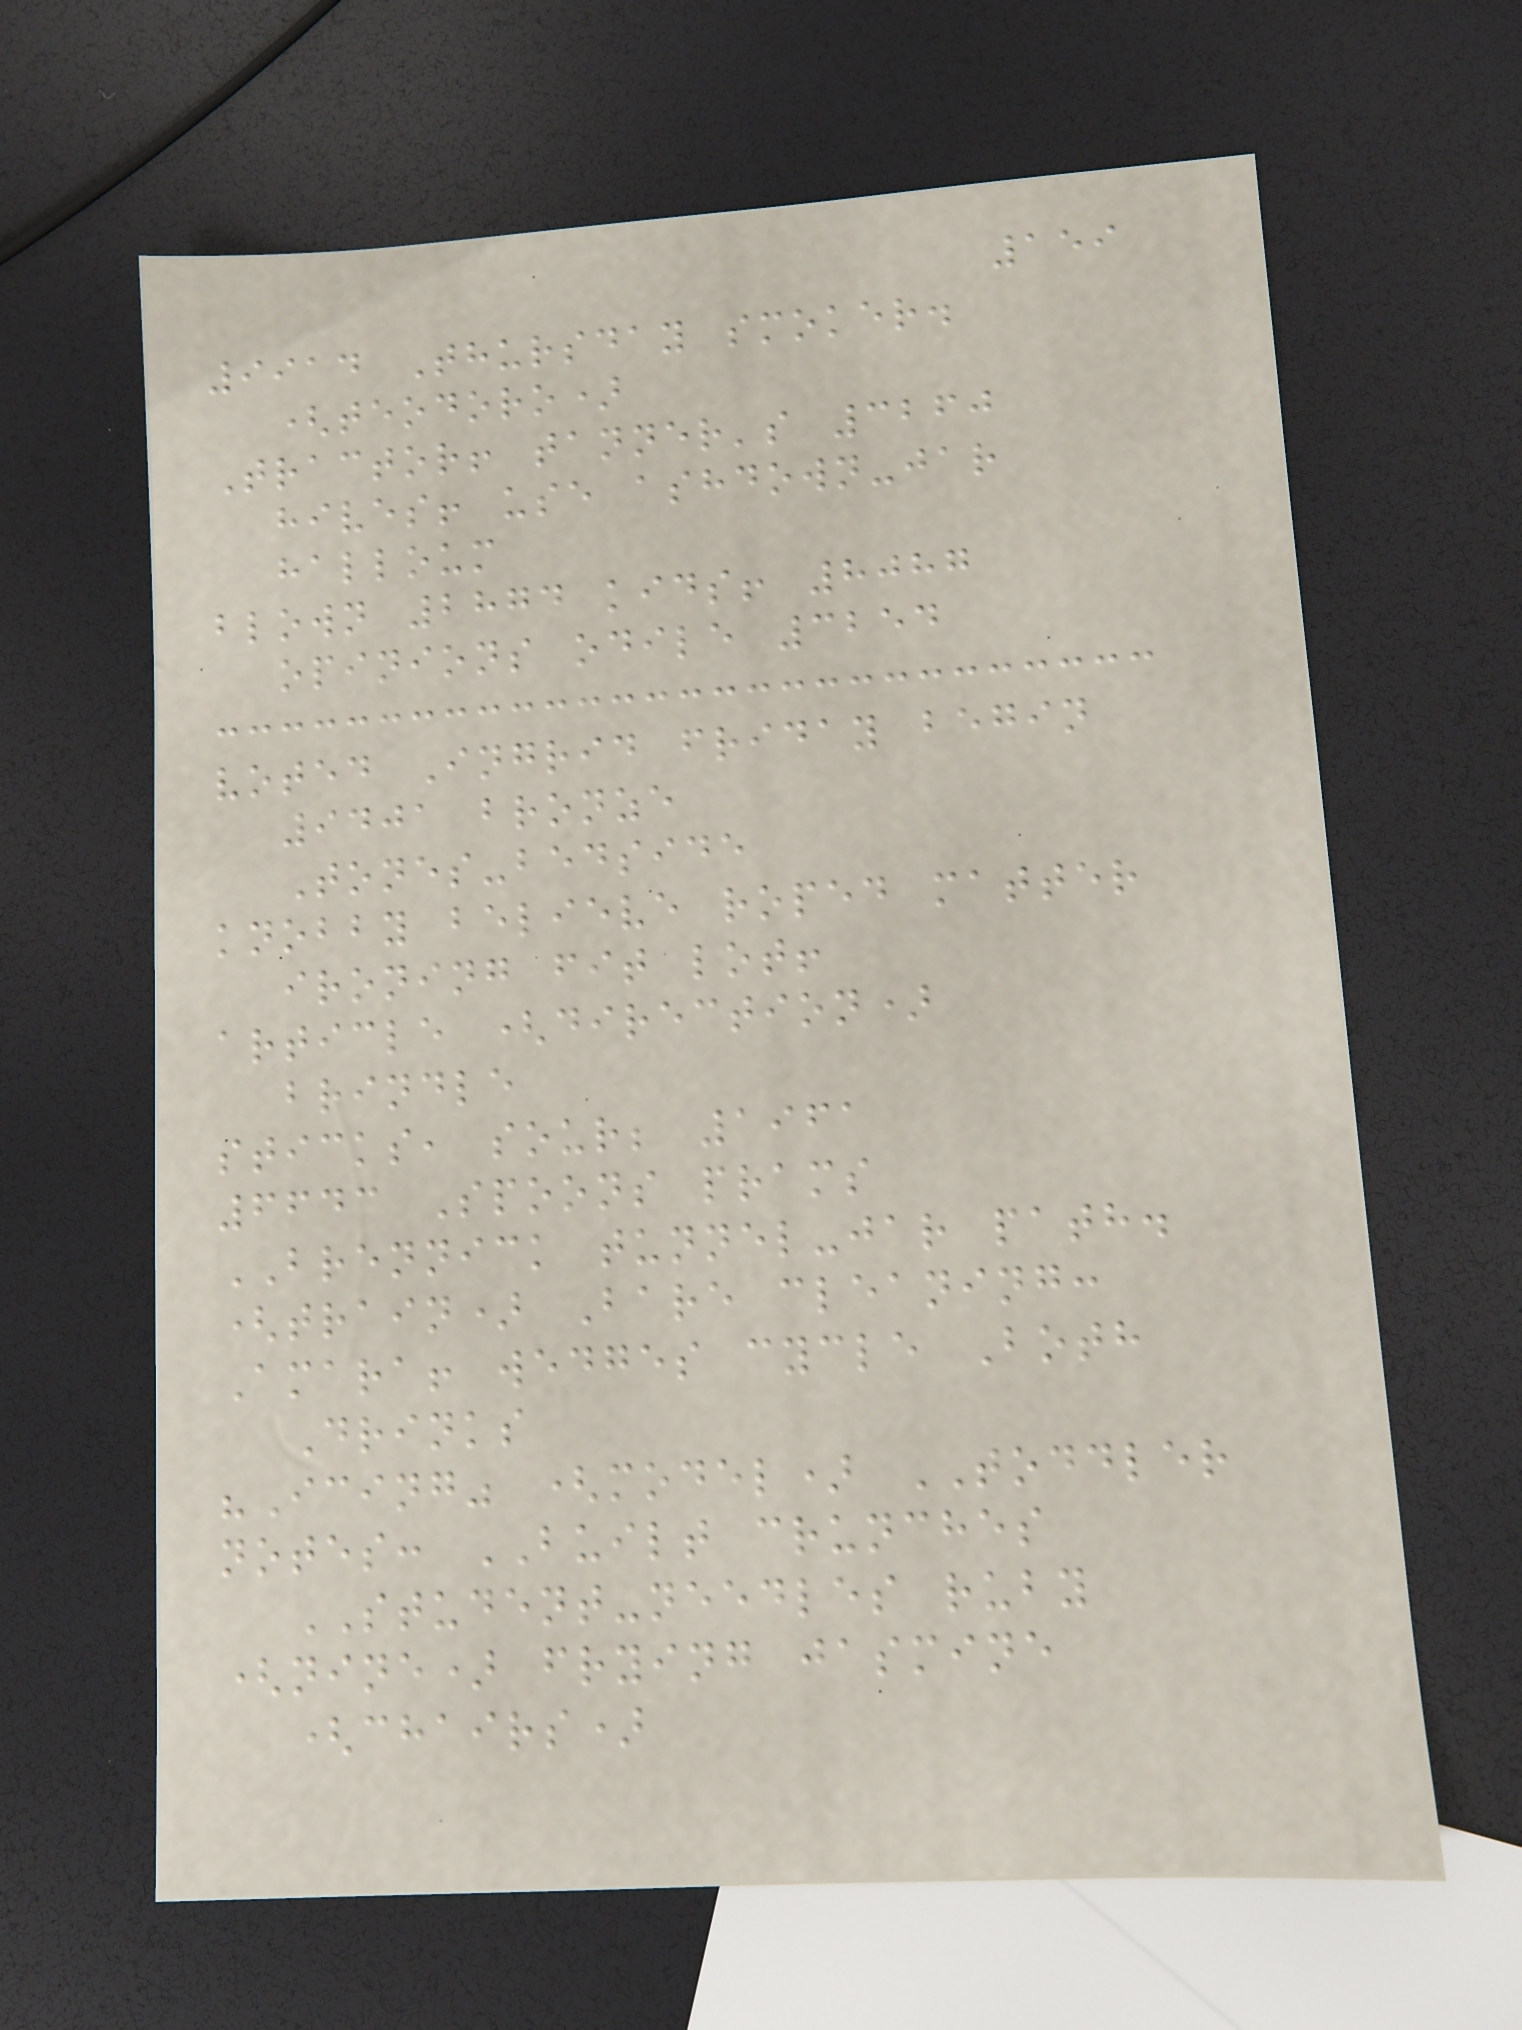159
9914 Thursday smoker.
(teodoro)
Tractor! tanner's 3260
hives! use ashdown-jar
halloum
blown 2874 kids! 8087
opinions odile 3254
voted Ingrid friday begin
9401 bronze
Tones-bedside
knobby believe roped matter
ironing fit lot!
article (direction)
brindle
sticks, sour; 1961
6643 Spoons prams
BRENNICK tunnel-jar path.
(train) Bare cleaning:
Amara! wedges cycle Both
Drinks
"Icing" (model) TODDLER
notes: BUILT crunches
STUDENT-needles ruby
(nine) frying jasmine
(chairs)
